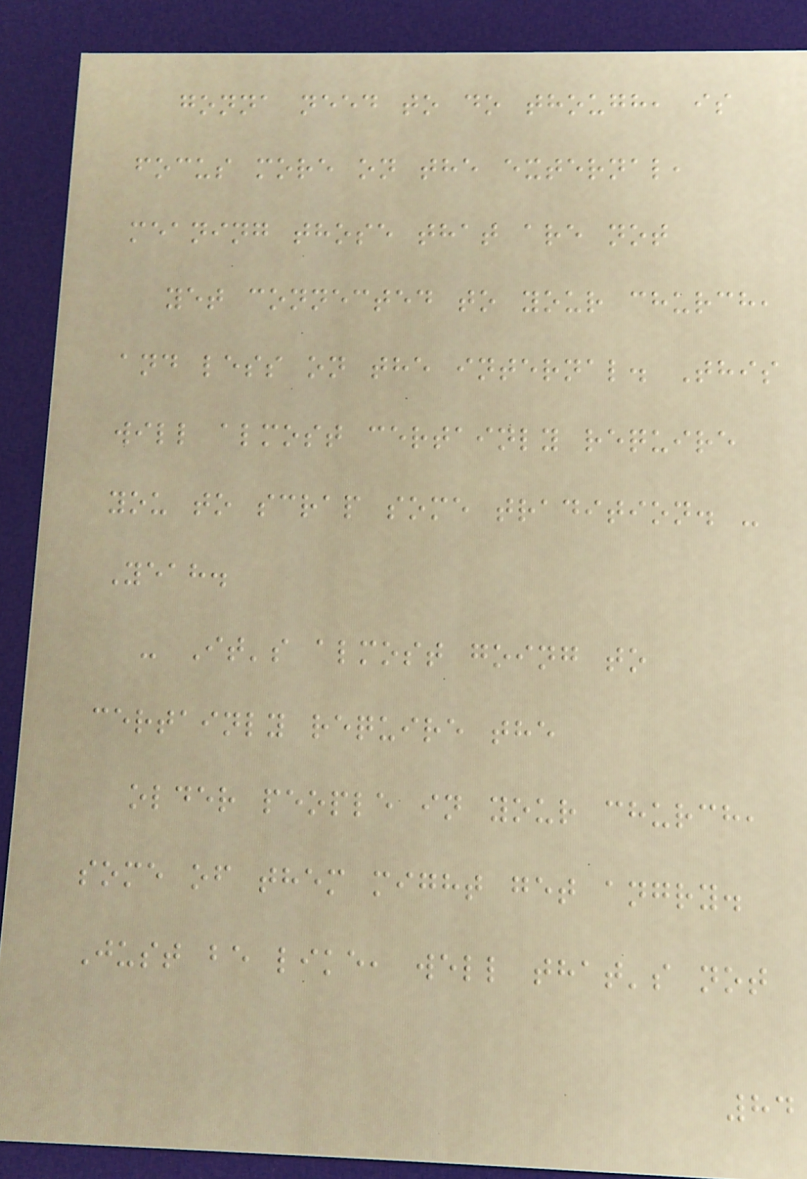gonna need to do though, is
focus more on the external,
meaning those that are not
yet connected to your church,
and less on the internal. This
will almost certainly require
you to scrap some tradition. -
Yeah.
- It's almost going to
certainly require the
older people in your church,
some of them might get angry.
Just be like, well that's not
84
